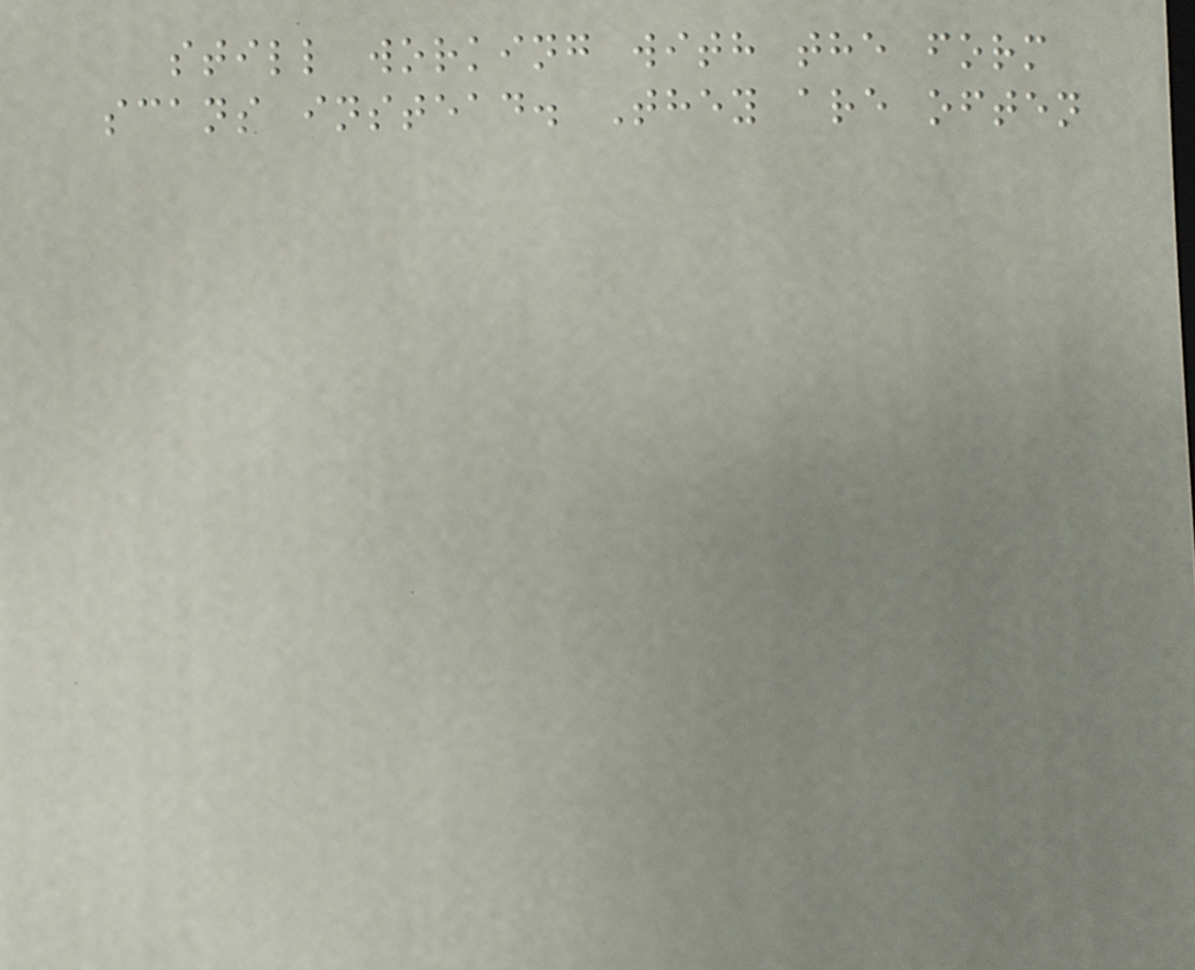still working with the form
scans instead. They are often
